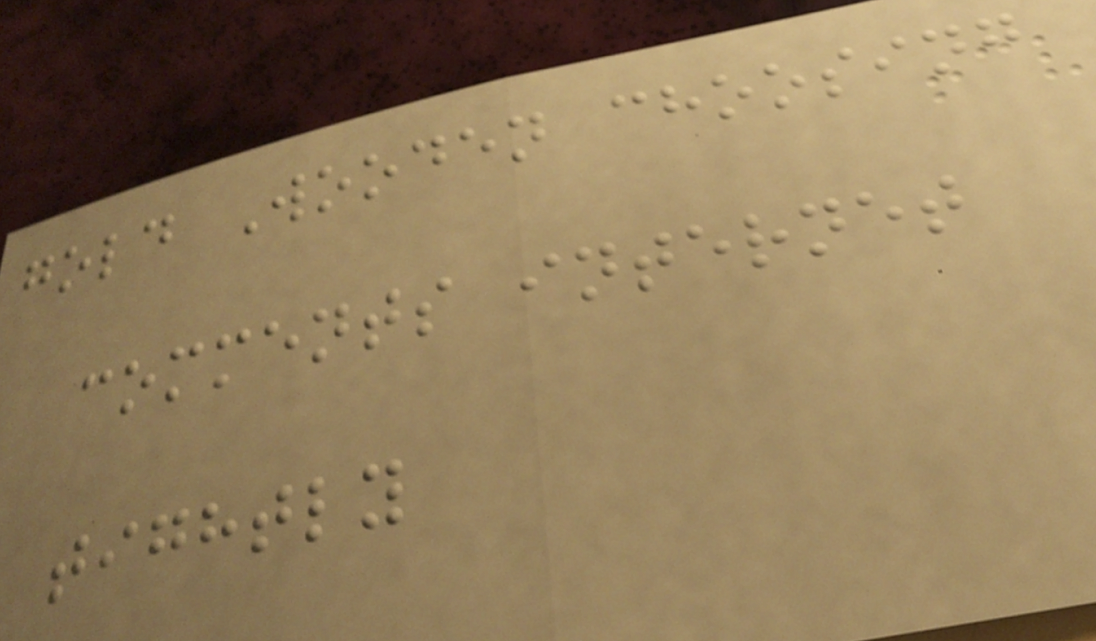gold Wooden choosing
comments internet
tightly
